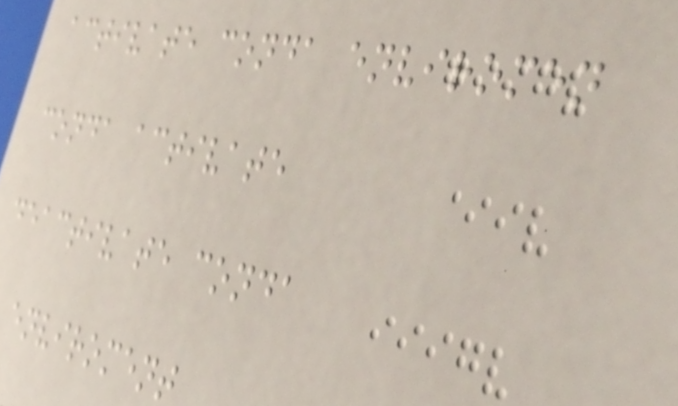activate conda enviromen
conda activate
deactivate conda
enviroment
